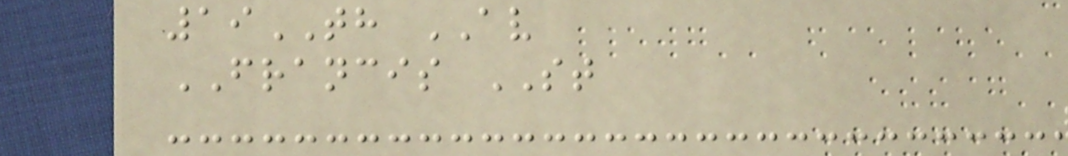19TH AV
FRANCIS ST
